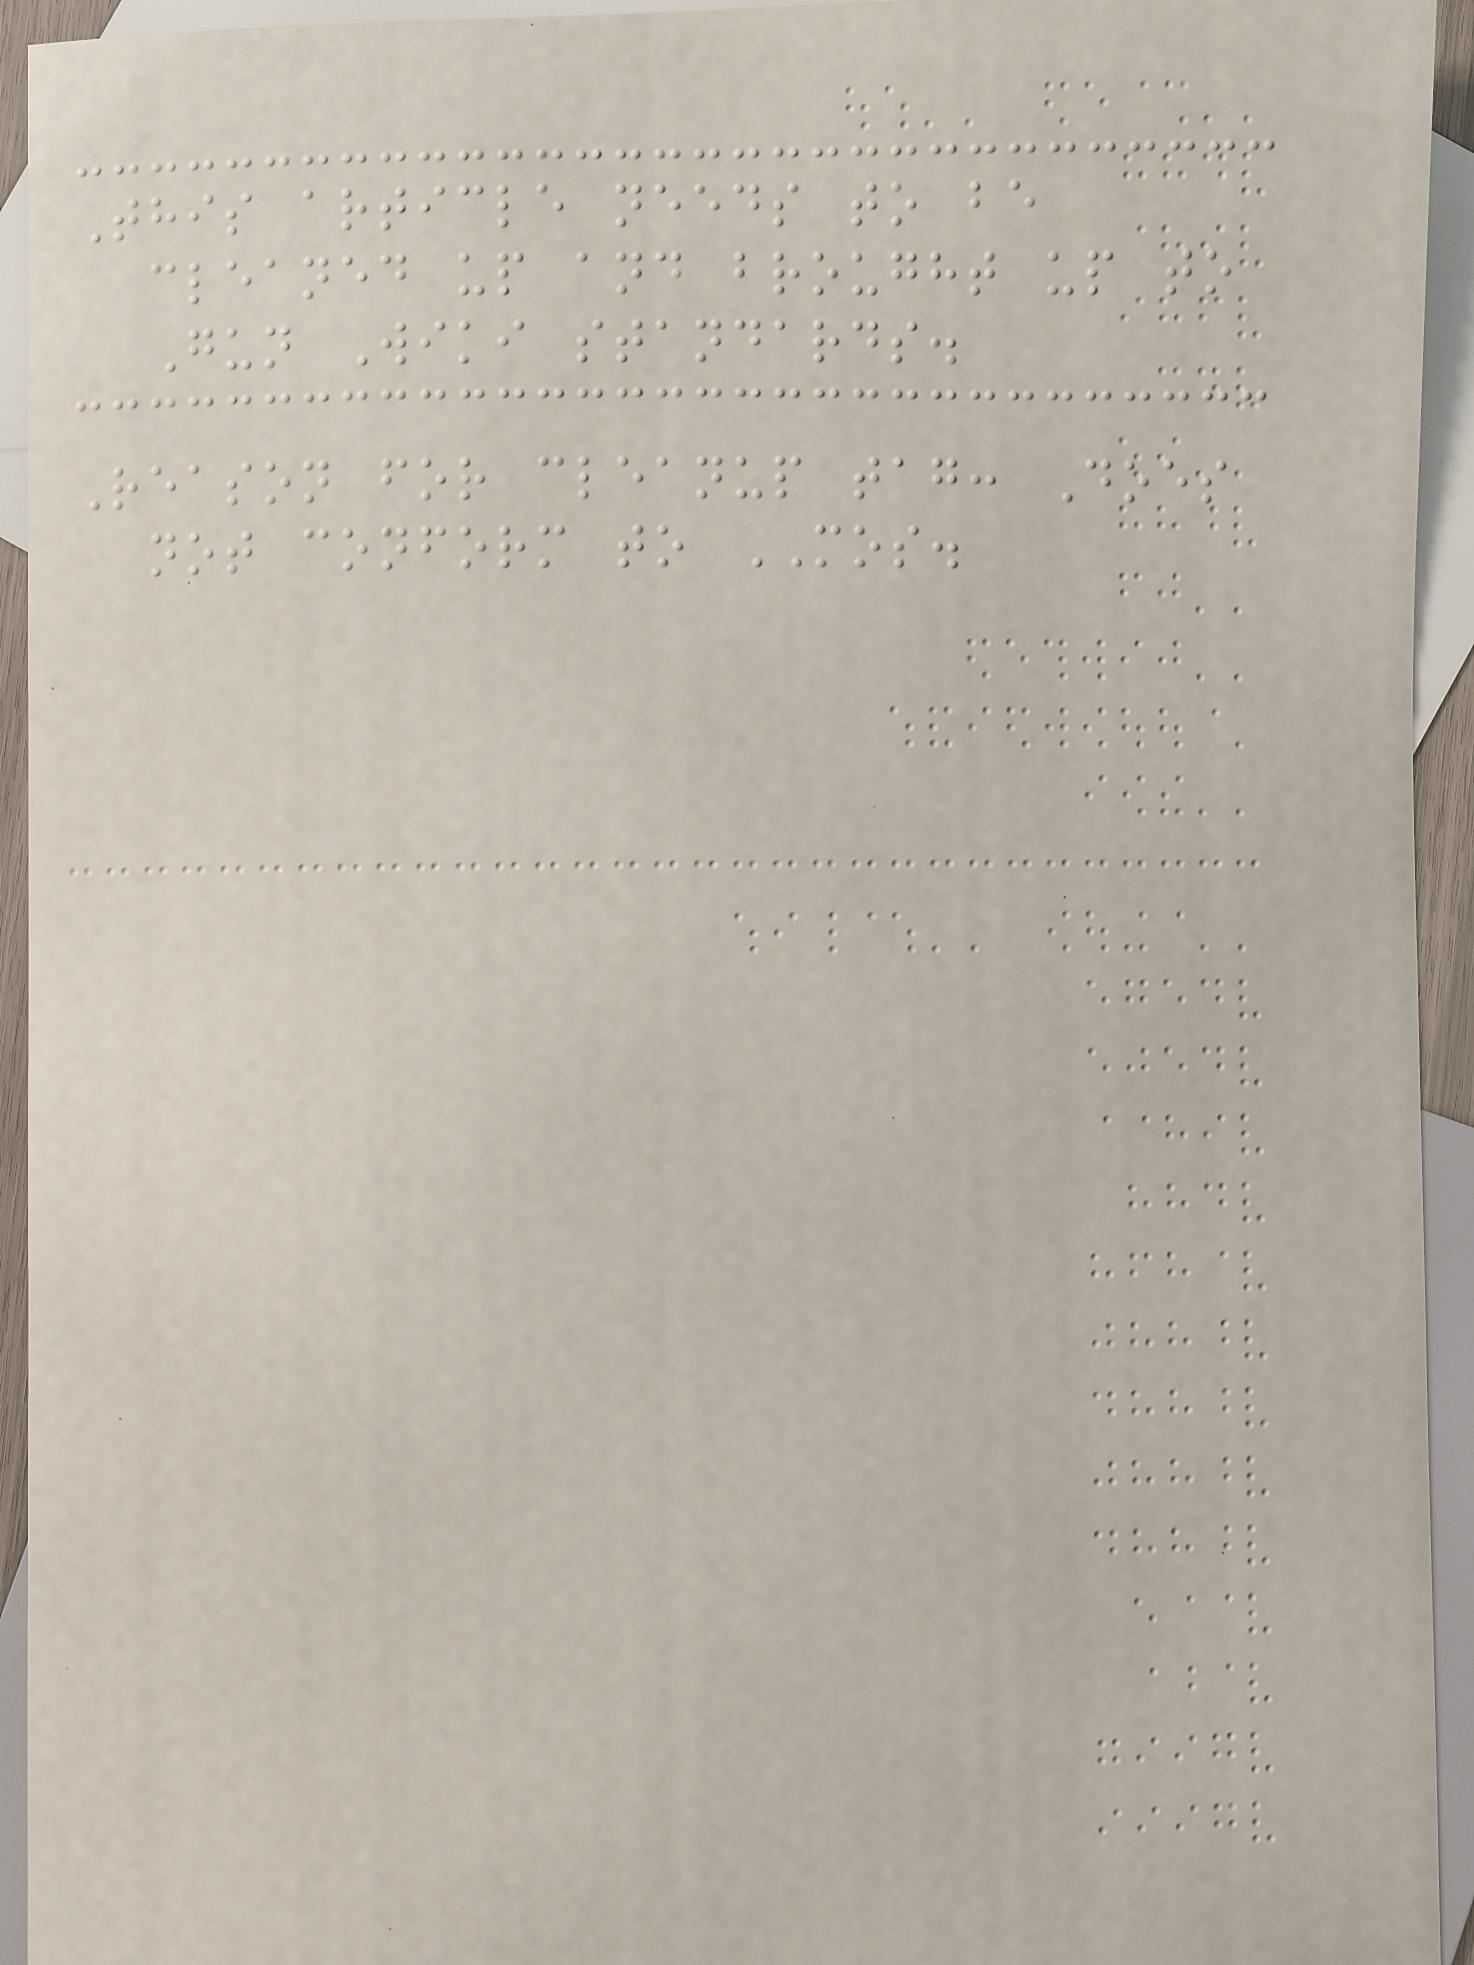This article needs to be
cleaned up and brought up to
Gun Wiki standards.
Reason for cleanup tag: Does
not conform to MOS.
